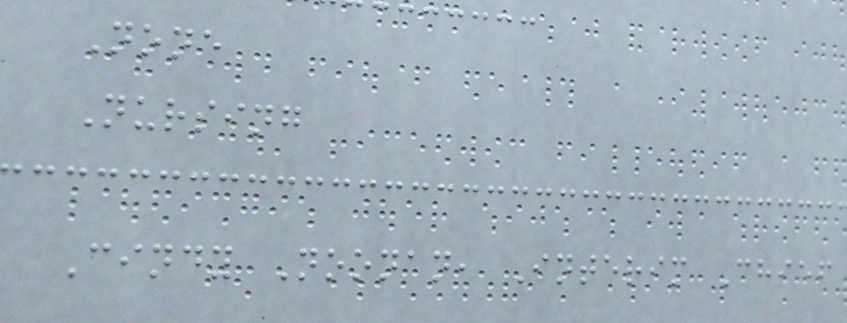None
Nursing
Cindy Noonan, Interim Chief
